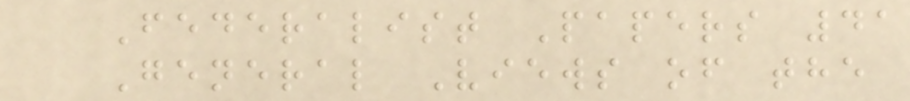Federalist Papers 41
General Views of the
